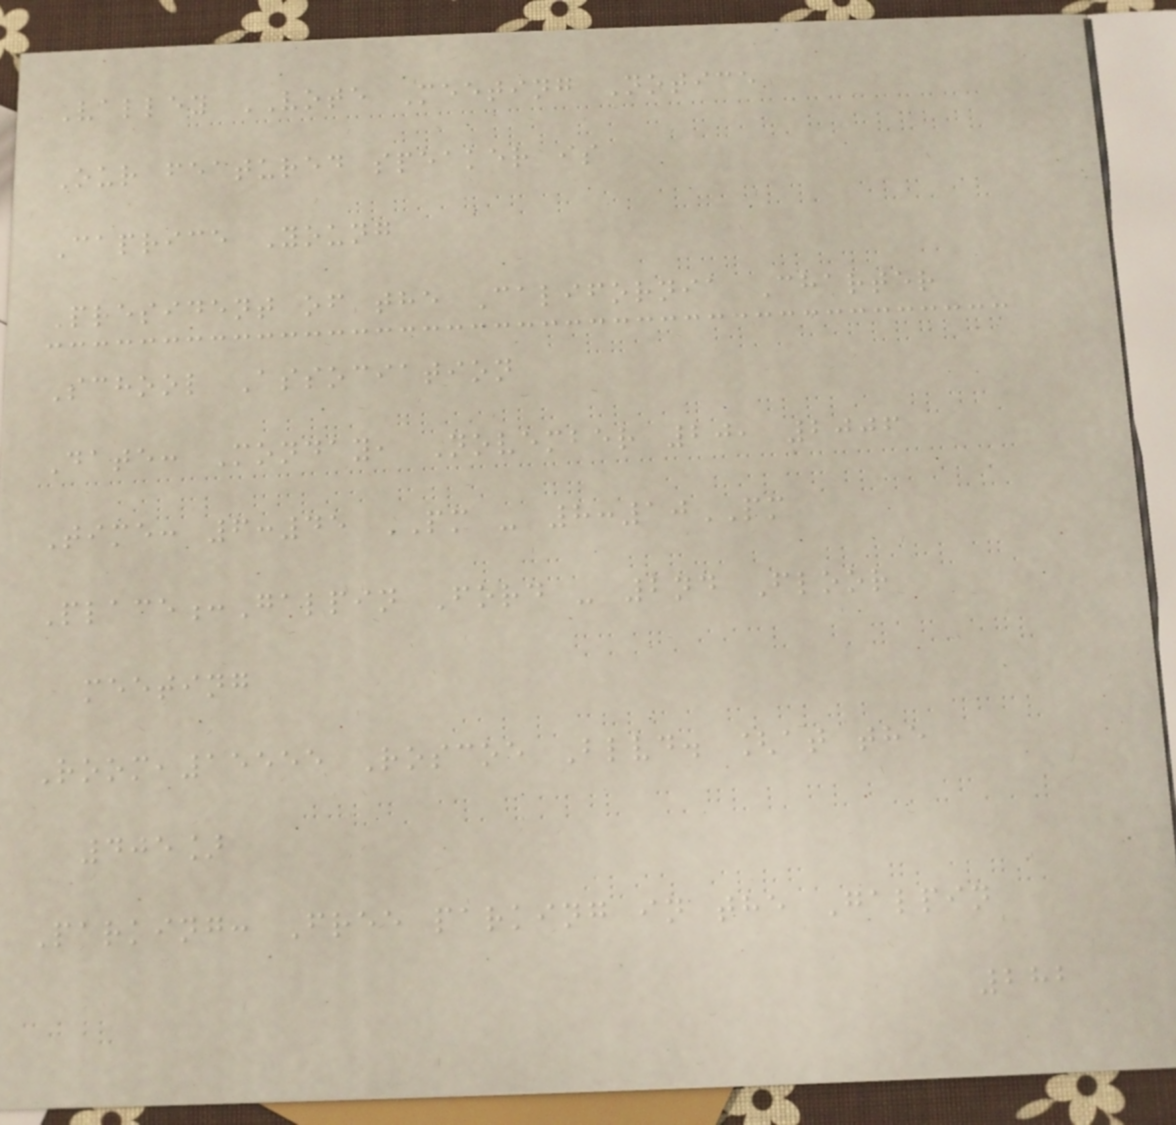Valley VOTE Meeting Notice
Our featured speaker is
Caprice Young
President of the California Charter
School Association
Date: Monday, November 20, 2006
Time: 6:45 PM - 8:10PM
Place:Galpin Ford - 2nd Floor
meeting
Room,15555 Roscoe Blvd. [at the
405]
Parking: Free parking in the Galpin
282
